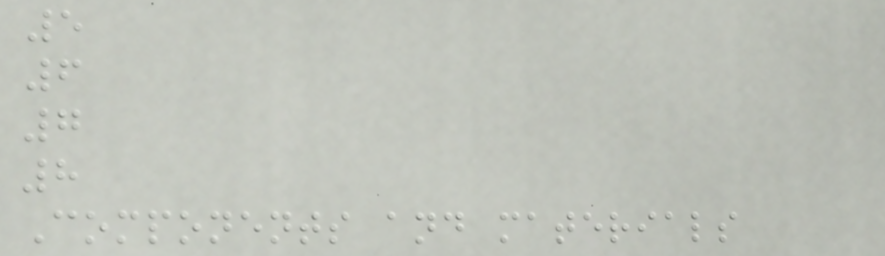5
6
7
8
Components and materials
